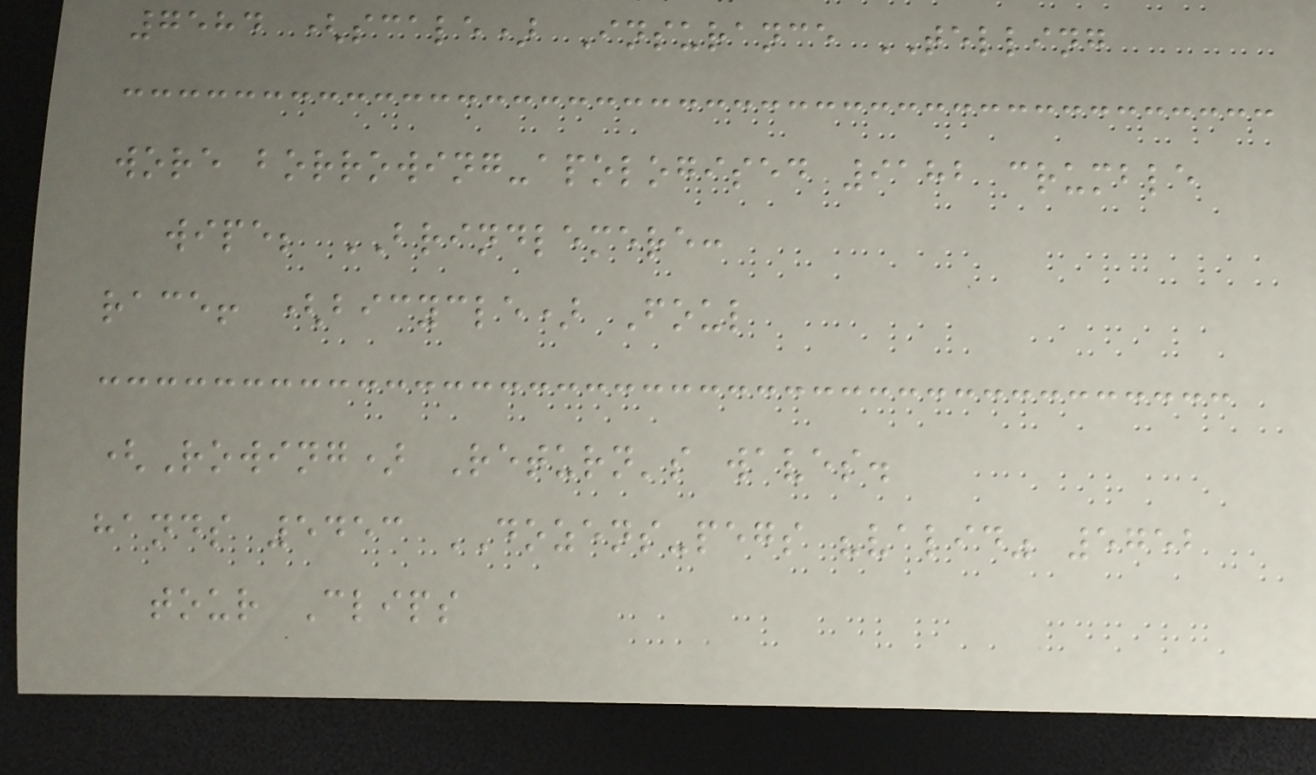7584 (scale) Insurance TELLING
wore borrowing-apologised 9182 crumble
wipe; BRINDLEMERE:
race! (bicycle) Foul
(Rowing) Return's waves.
hands 5453 DOZENS-pegs "valid" 5752
tour Clips
